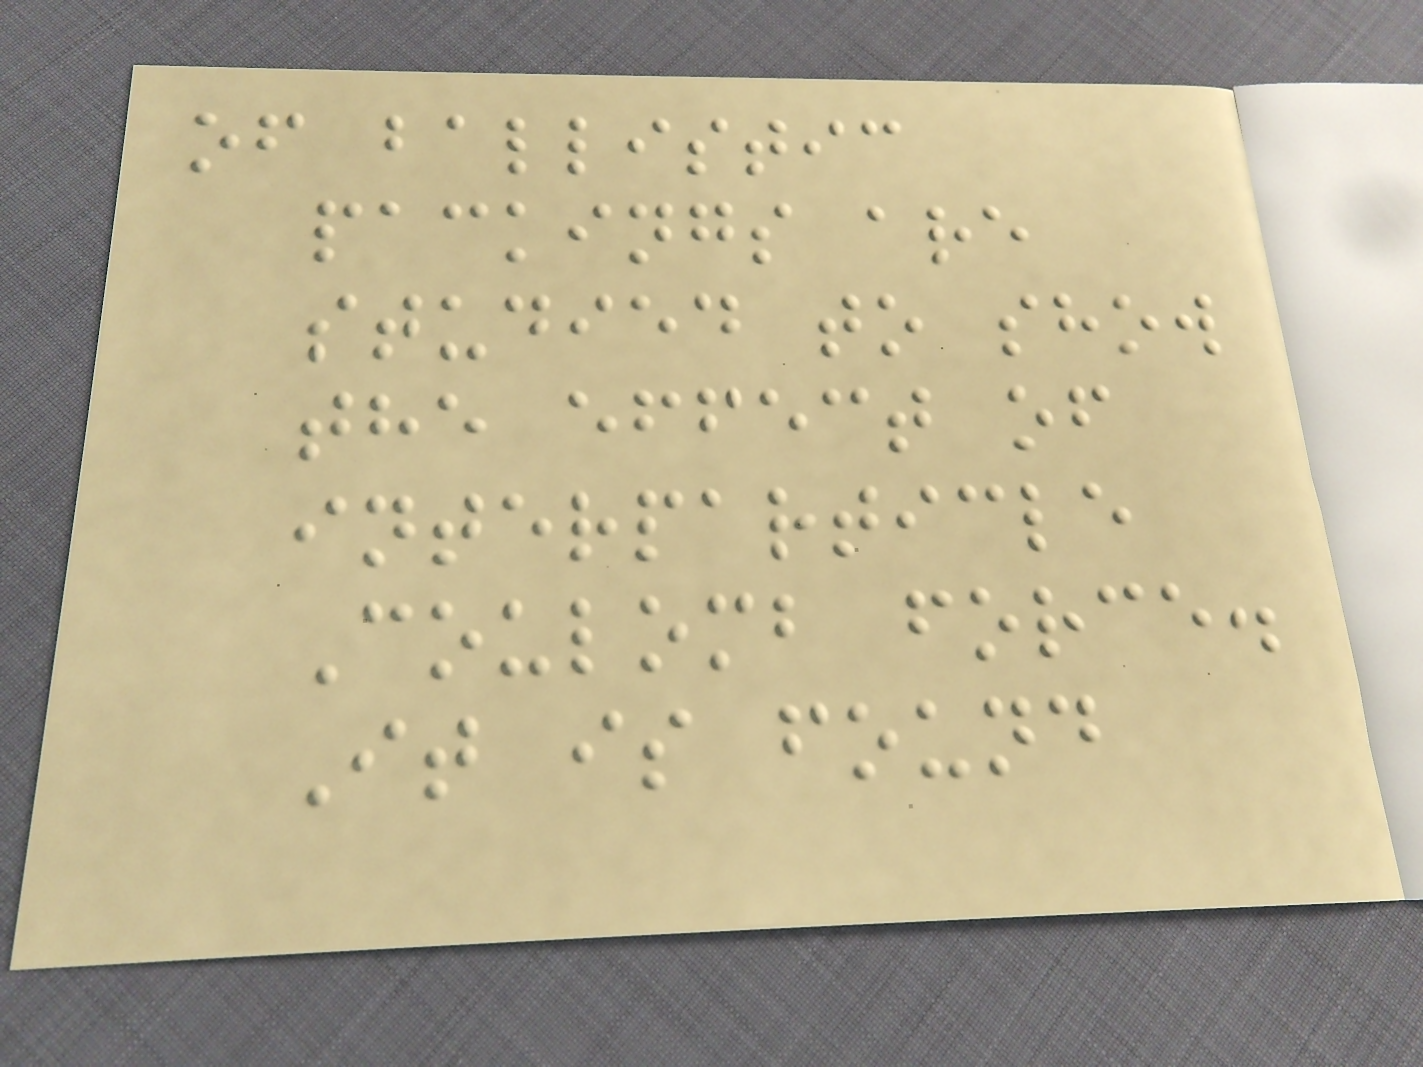of ballistic
packings are
studied to show
the effect of
interparticle
Coulomb force.
It is found
